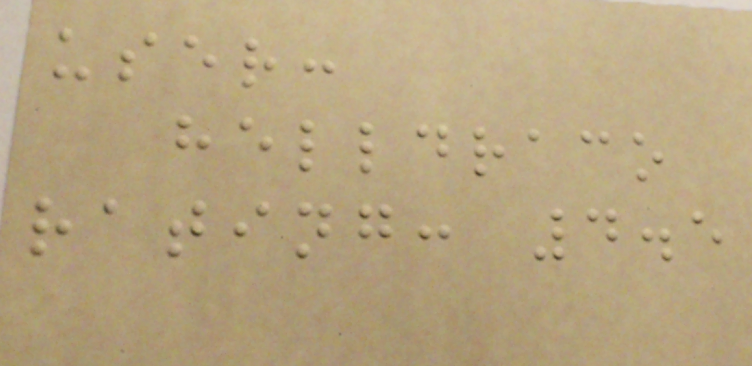user:
helldraco
rating: 4.5
